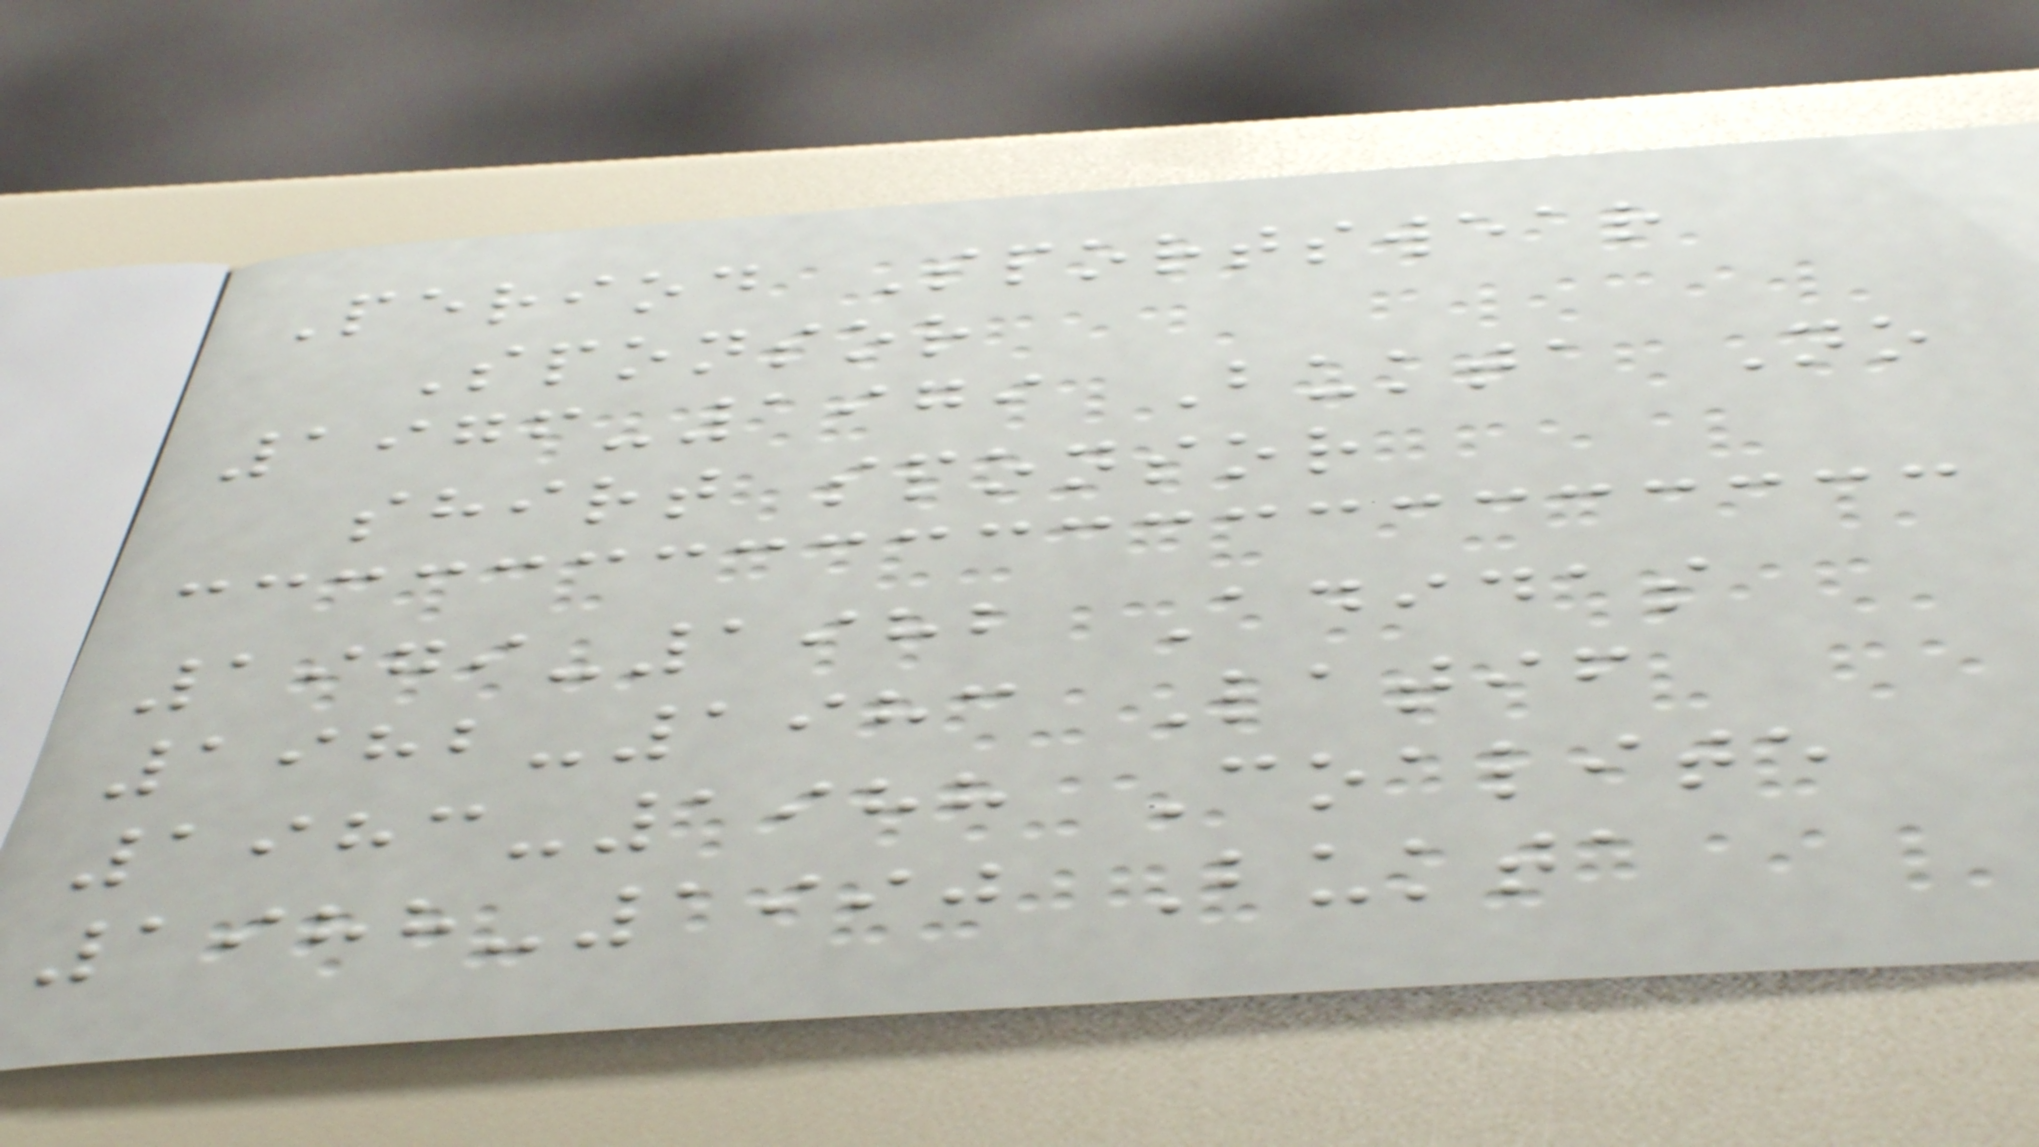Period Sportswear
Sponsor
1976-1979 Bukta No
shirt sponsor
1979-1982 Adidas
1982-1983 Latif
1983-1988 Coalite
1988-1990 Bukta
